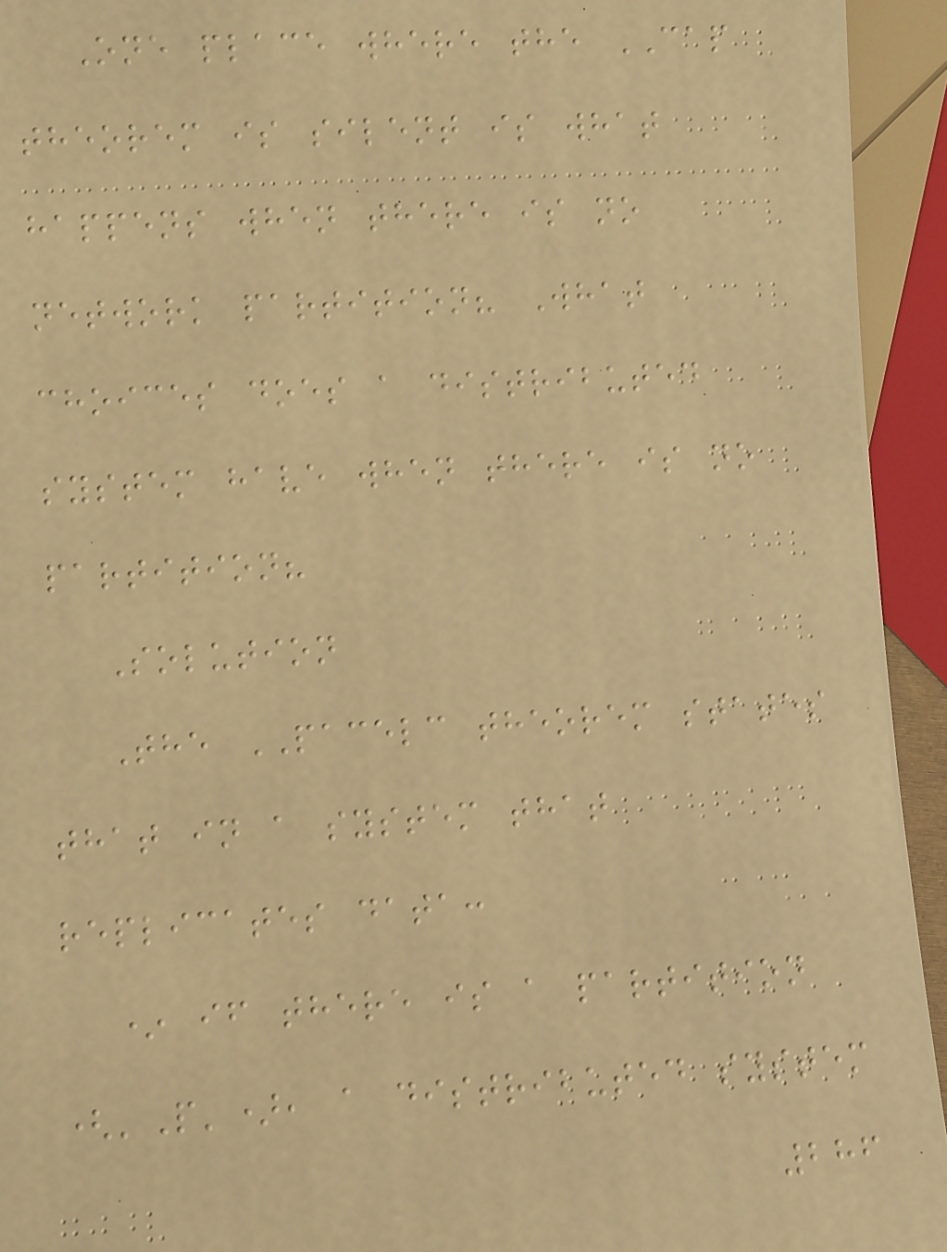One place where the CAP
theorem is silent is what
happens when there is no
network partition? What
choices does a distributed
system have when there is no
partition?
Solution
The PACELC theorem states
that in a system that
replicates data:
* if there is a partition
('P'), a distributed system
286
